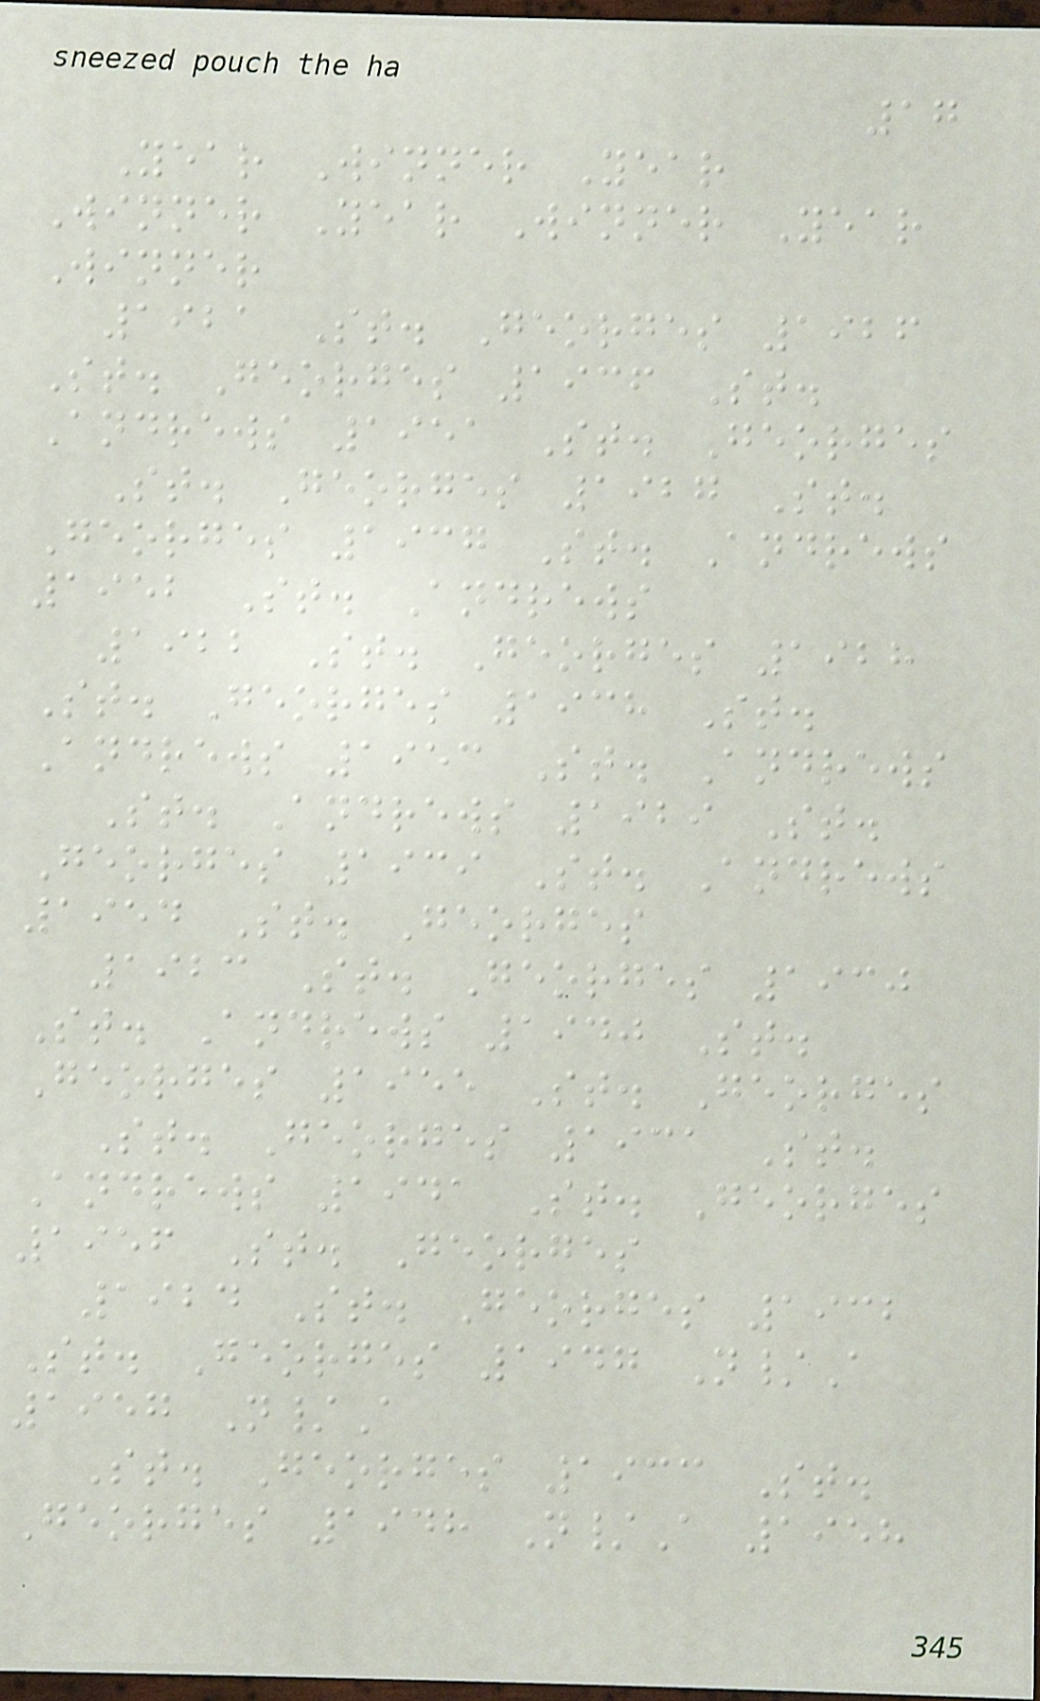17
Year Winner Year
Winner Year Winner Year
Winner
1921 St. Georges 1926
St. Georges 1936 St.
Andrews 1951 St. Georges
St. Georges 1927 St.
Georges 1937 St. Andrews
1952 St. Andrews
1922 St. Georges 1928
St. Georges 1938 St.
Andrews 1953 St. Andrews
St. Andrews 1929 St.
Georges 1939 St. Andrews
1954 St. Georges
1923 St. Georges 1930
St. Andrews 1940 St.
Georges 1955 St. Georges
St. Georges 1931 St.
Andrews 1941 St. Georges
1956 St. Georges
1924 St. Georges 1932
St. Georges 1947 N/A
1957 N/A
St. Georges 1933 St.
Georges 1948 N/A 1958
